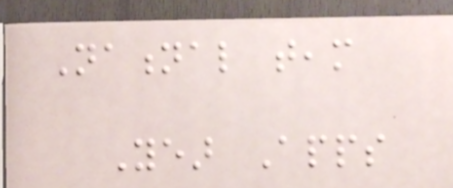National team
Year Apps
